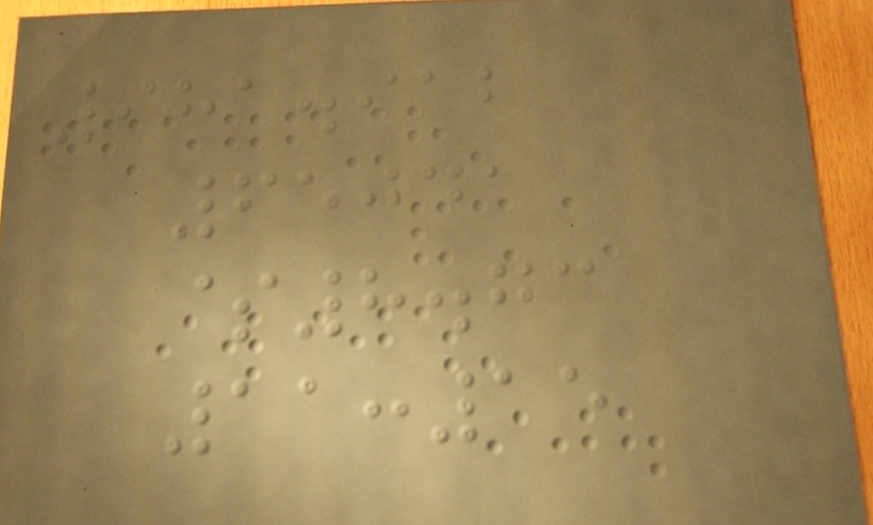981.912
65041
$8.73
11:15
